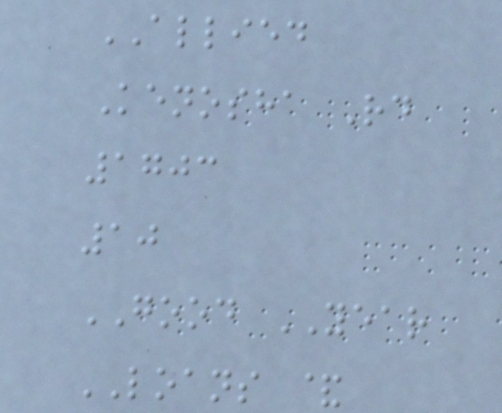ALLIED
Kenosha Rd
1703
10
GOOD YEAR
LOANS &
